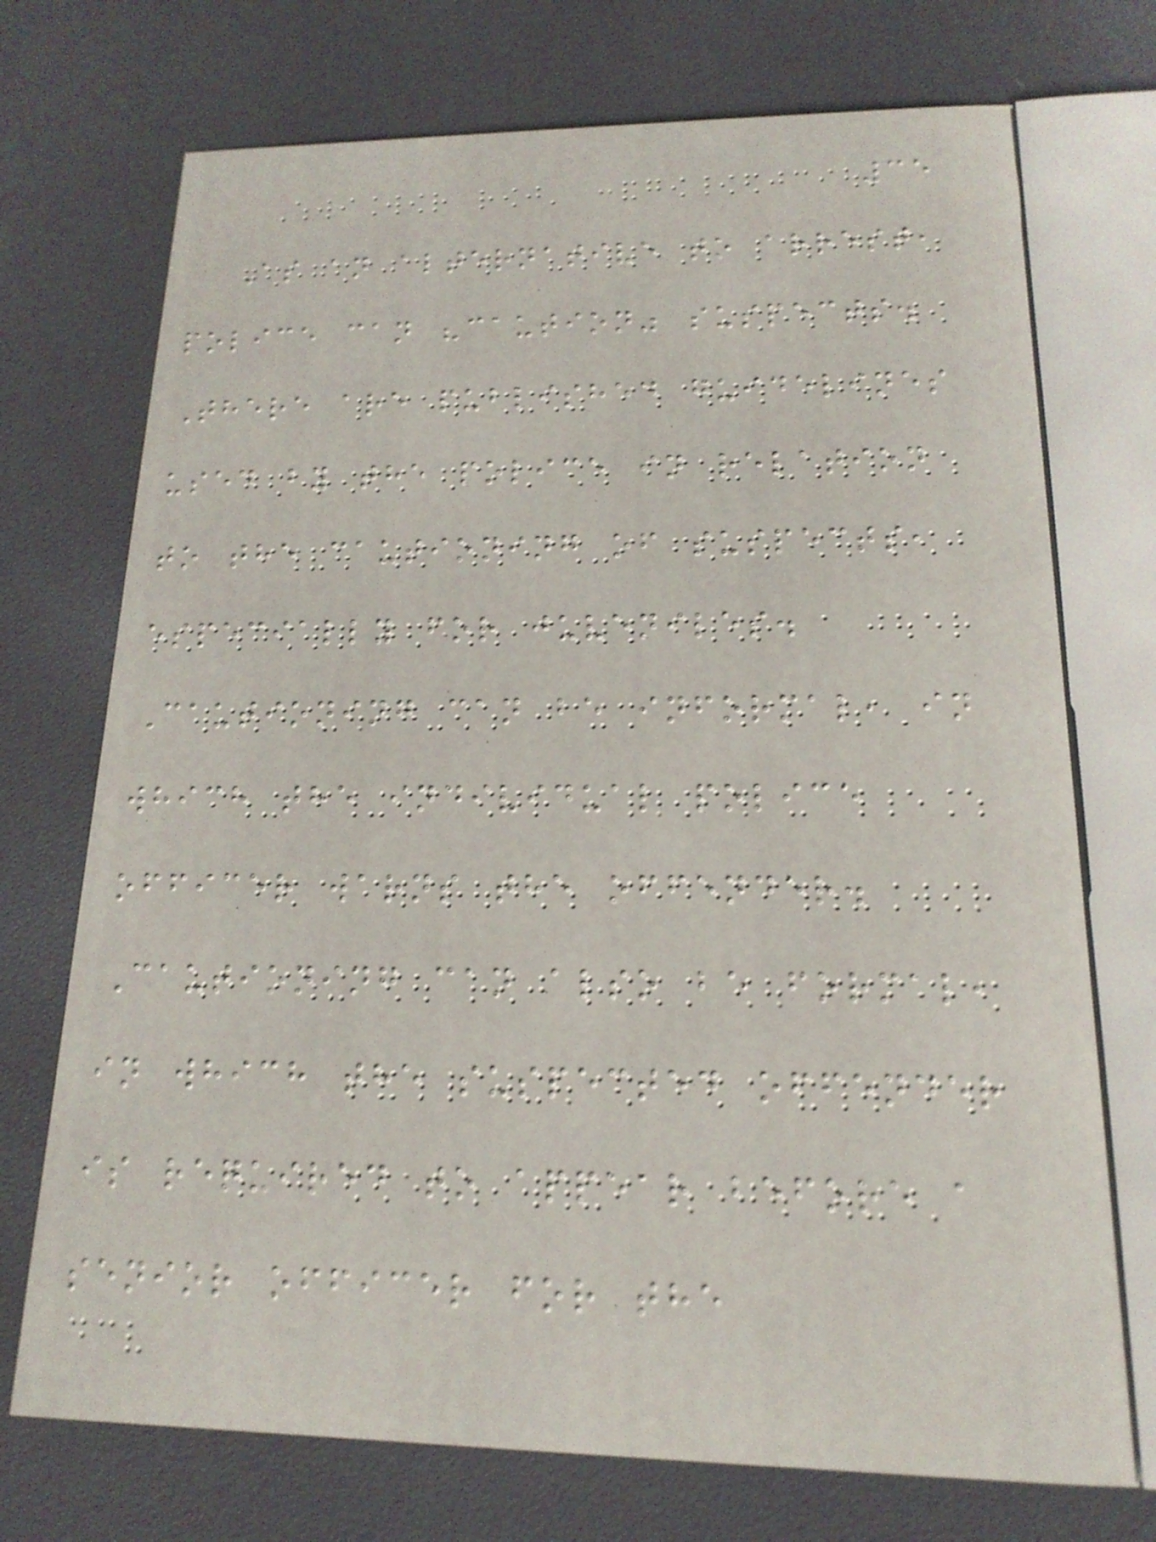35
As an alternative to arrest,
police can "caution" suspects.
There are published guidelines
used by the police in relation
to the cautioning of suspects,
especially for juveniles.
Cautioning can be informal, in
which the individual police
officer warns the offender.
Cautioning can also be formal,
in which the suspected offender
is required to appear before a
senior officer for the
